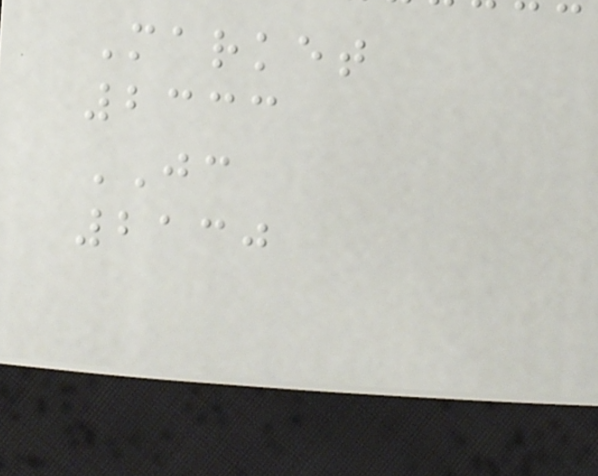Market
2333
JC
2130
